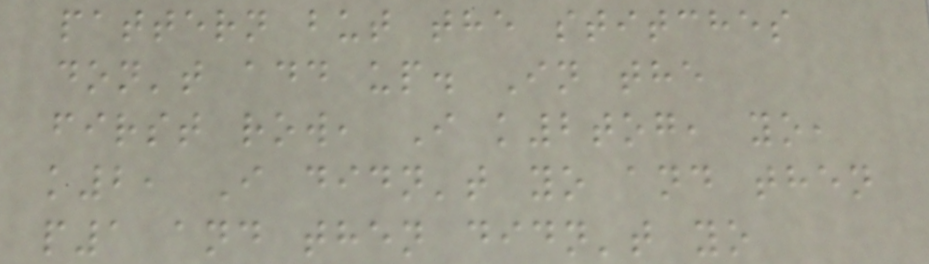pattern but the stitches
don't add up. In the
first row, I k2tog, yo,
k2, I didn't yo and then
p1 and then didn't yo
